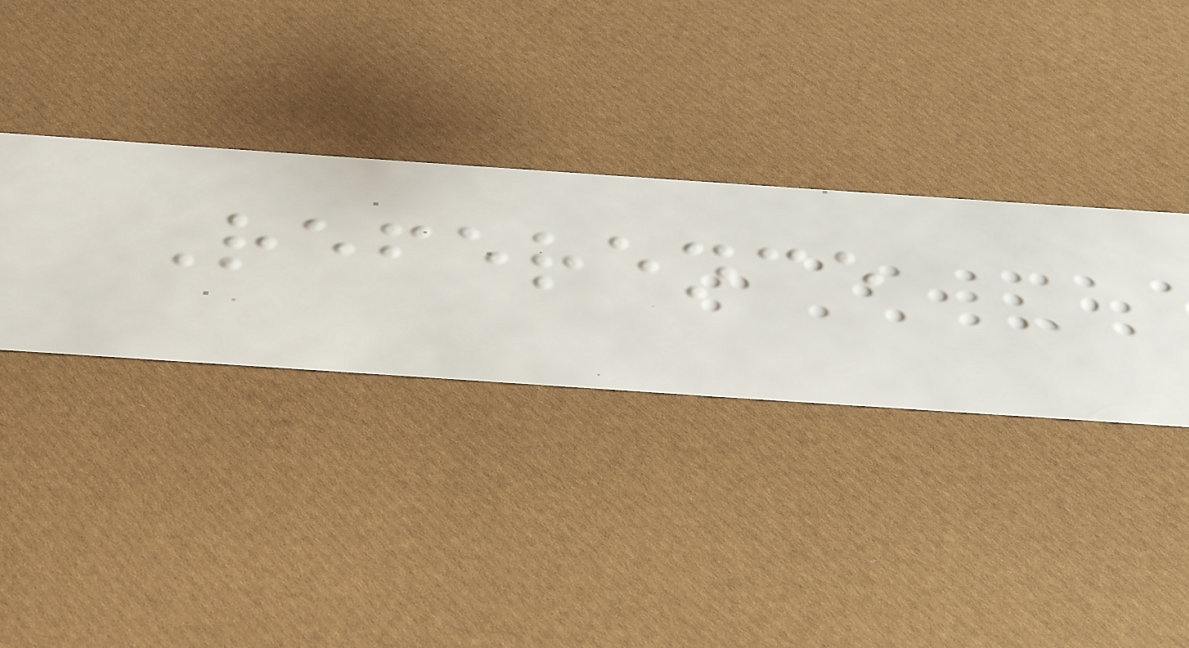Reference
